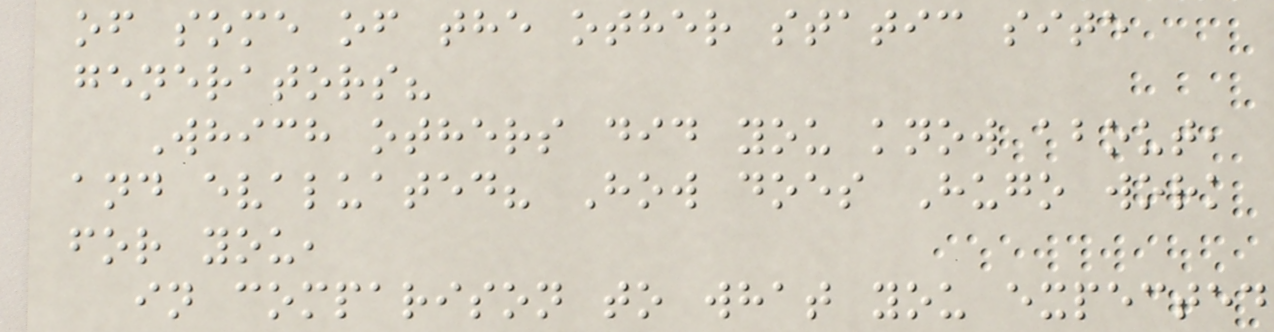of some of the other static site
generators?
Which others did you know about,
and evaluated? How does Hugo work
for you,
in comparison to what you expected
